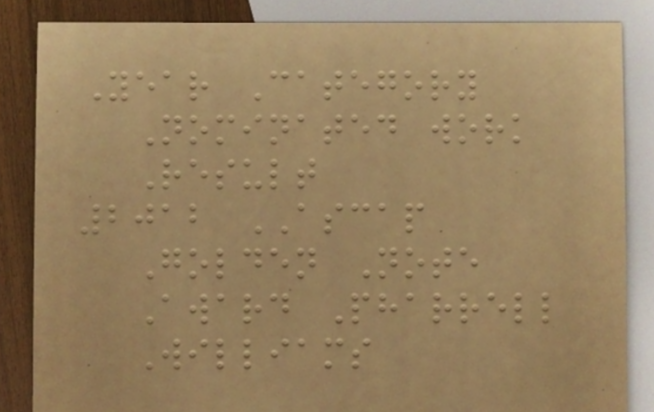Year Category
Nominated work
Result
2012 ASCAP
Golden Note
Award Pharrell
Williams
